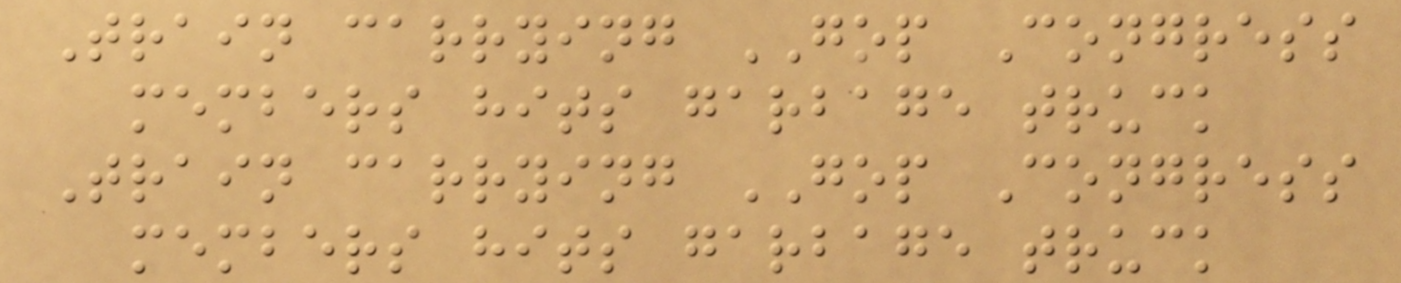Train carrying GOP Congress
members hits garbage truck
Train carrying GOP Congress
members hits garbage truck
